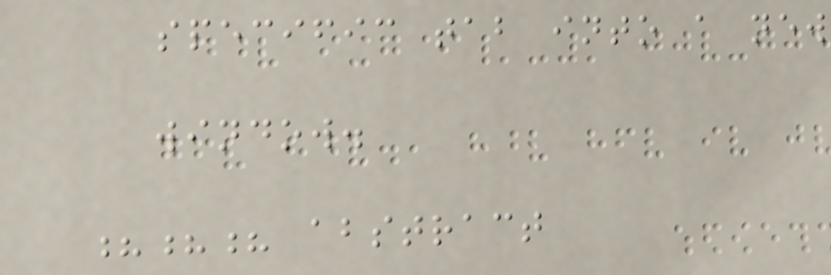specific tab into a new
window.
??? abstract
